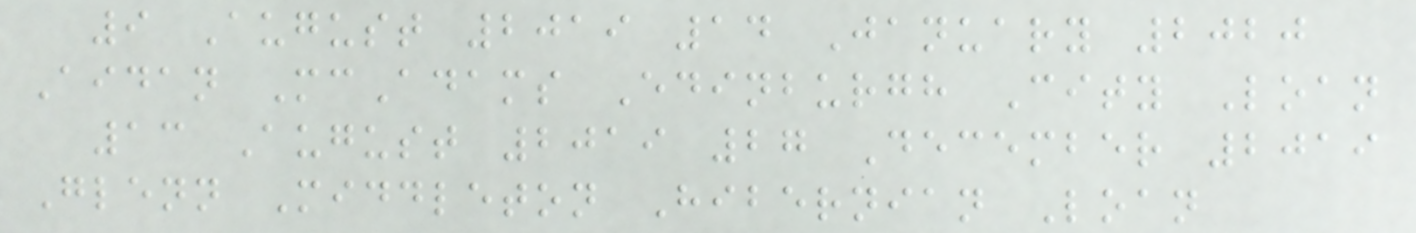9 August 2019 14 January 2020
Aidan McAdams Edinburgh City Loan
13 August 2019 27 December 2019
Glenn Middleton Hibernian Loan
